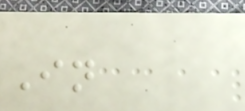In
